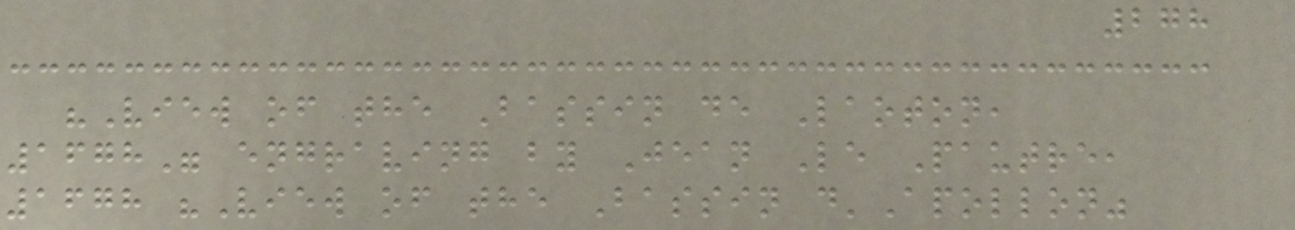278
"View of the Bassin de Laoton,
1678" engraving by Jean Le Pautre,
1678 "View of the Bassin d'Apollon"
